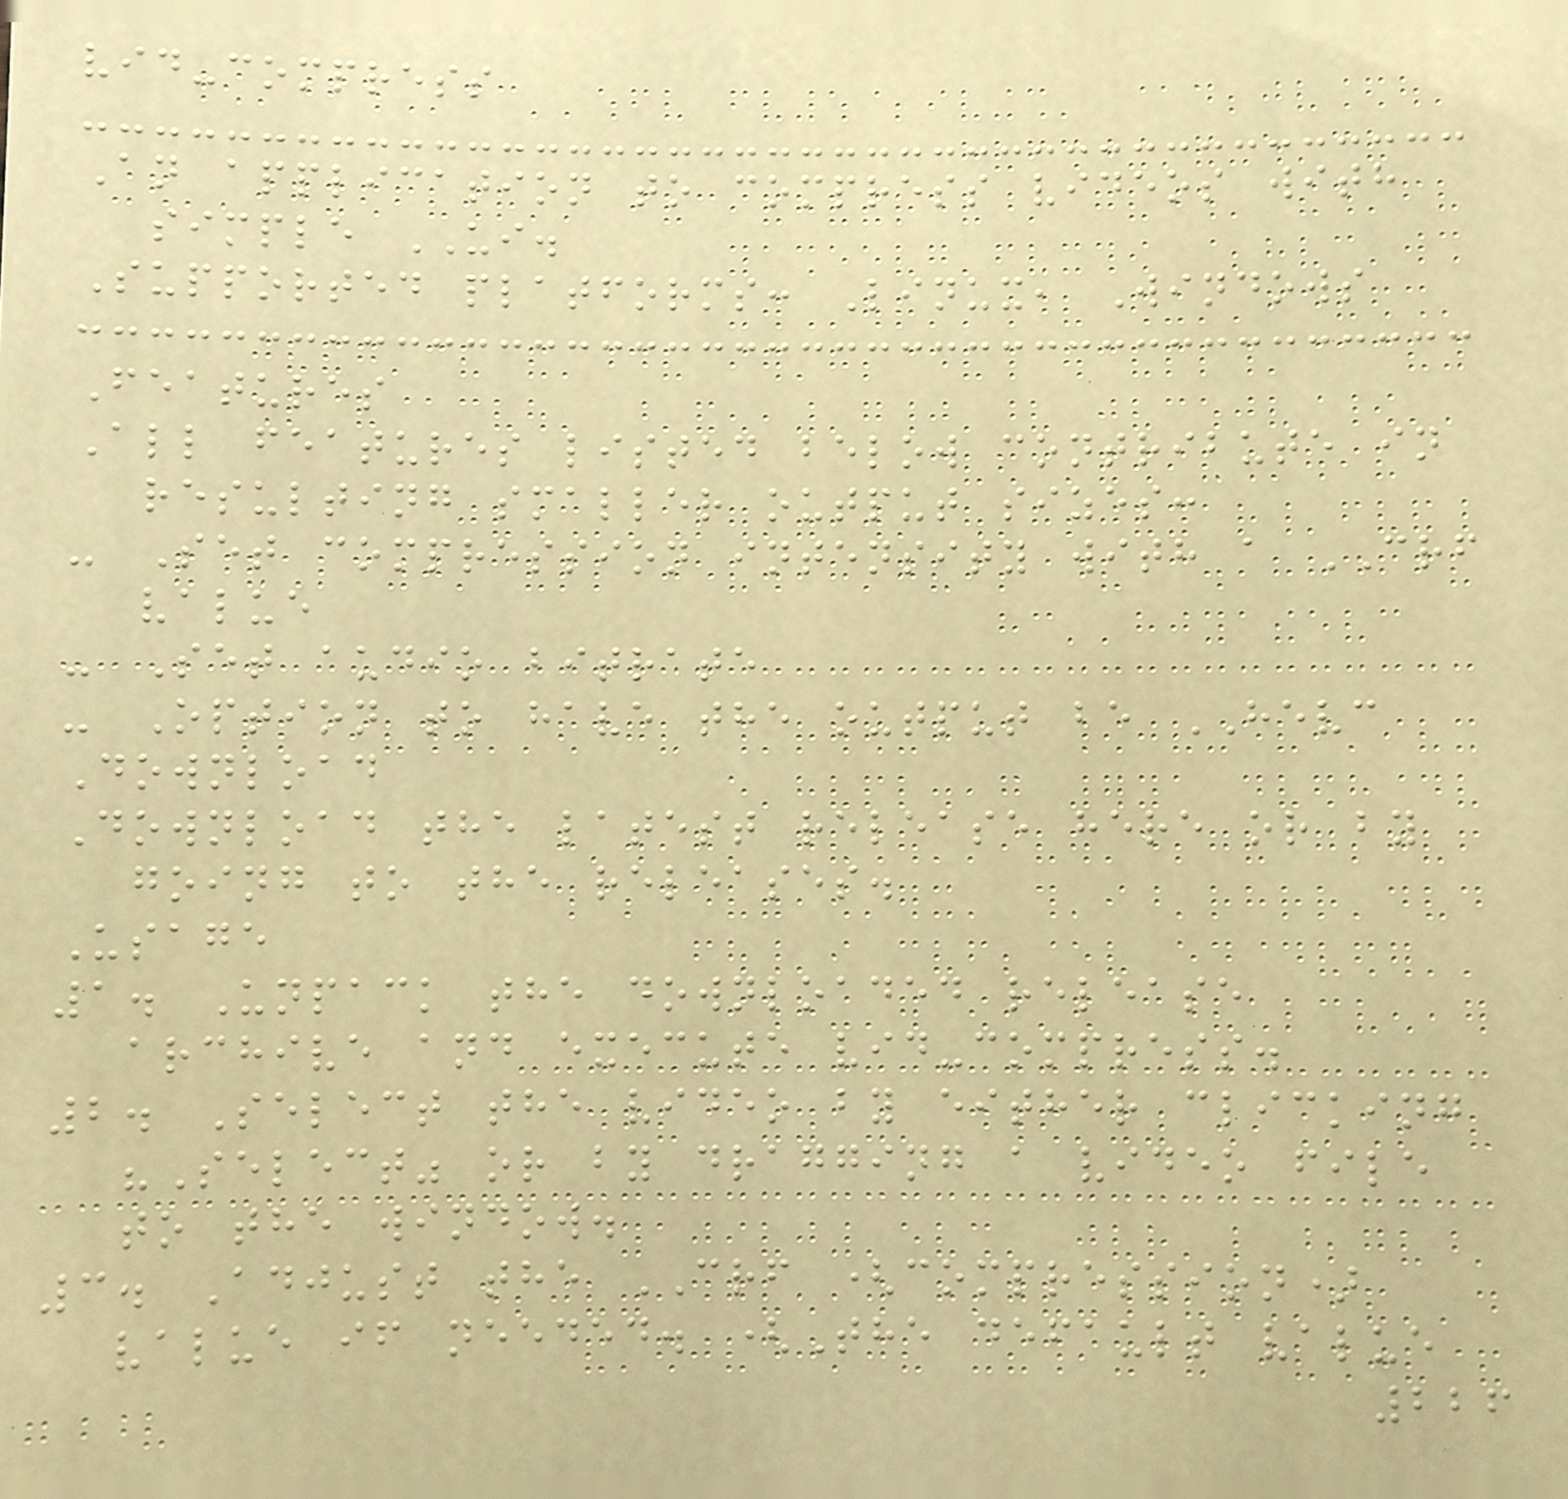vid-compress
An application to compress videos with
simple UI.
Supported platforms: Linux, Windows
Features
All features listed below contribute in
resulting smaller output sizes:
- Set compression intensity with a CRF
value
- Set audio bitrate
- Option to have the output be HEVC
Download
Download the latest release here or by
going to the releases.
Usage
1. Unpack the downloaded release
archive and execute vid-compress.
2. Select the video by either clicking
"Select" or by dragging a video file
to the window.
3. Adjust the CRF (compression)
value if needed. (The default value
226
